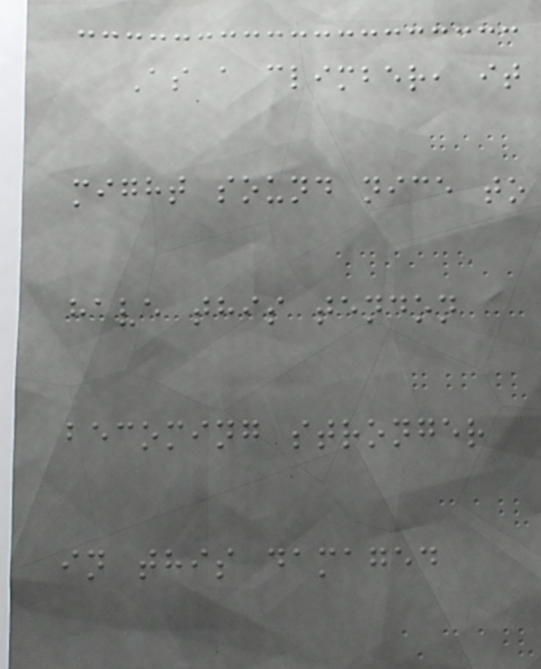As a climber, it
might sound nice to
have this tendon
becoming stronger
in this damaged
